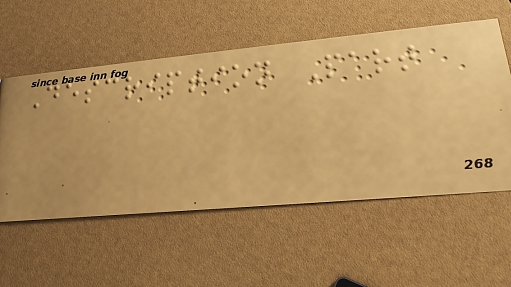Description Part
